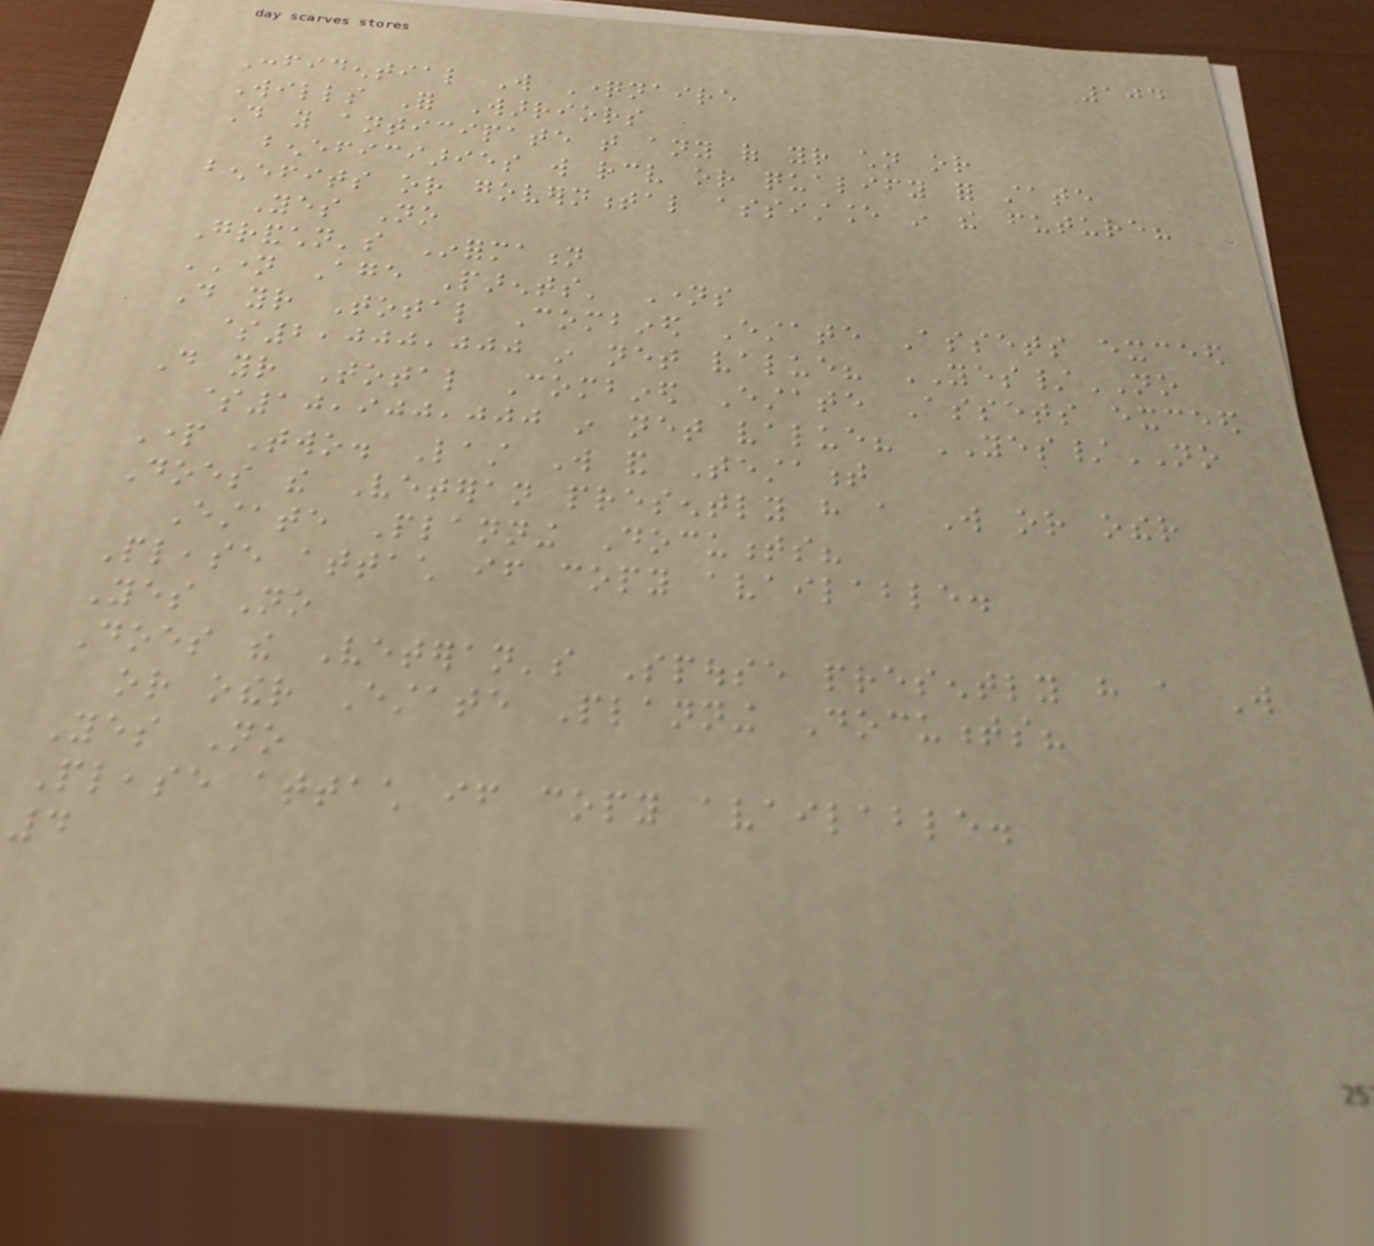104
Confidential Will Questionnaire
Wills For Warriors
Do you anticipate that any of your children or
beneficiaries will receive or qualify for state
benefits or governmental assistance in the future?
Yes No
Grandchildren's Information
NAME Age Parents' Names
Do your Total Combined Estate Assets exceed
$2,000,000 in net value? YES/NO
Do your Total Combined Estate Assets exceed
$10,900,000 in net value? YES/NO
Part Two. Last Will and Testament
Does the Veteran presently have a Will or other
Estate Planning Documents?
Please attach if copy available.
Yes No
Does the Veteran's Spouse presently have a Will
or other Estate Planning Documents?
Yes No
Please attach if copy available.
4
